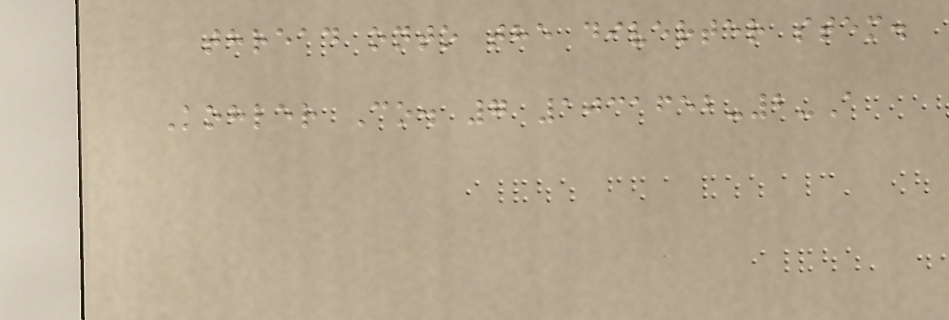thread onto the diverter stem.
Kohler Co. 7 1031652-2-A
